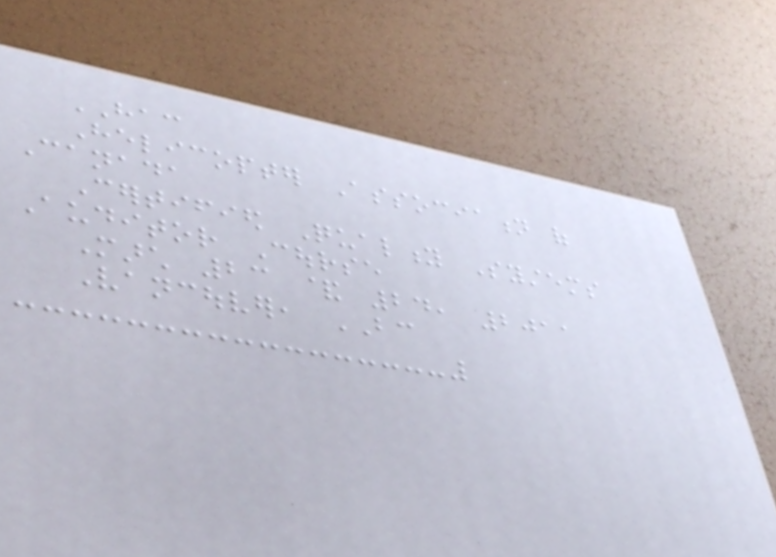HAC
Helicopter Association of
Canada
Certified Quality Systems
Auditor Course
March 23 & 24, 2011
Vancouver, BC
